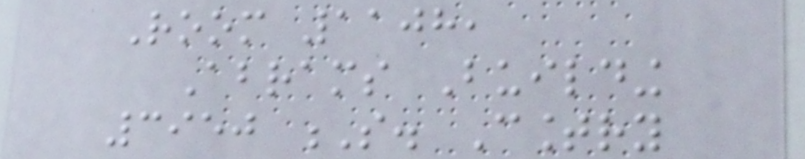Room 1108,
Abrams Building
3950 S. Country
